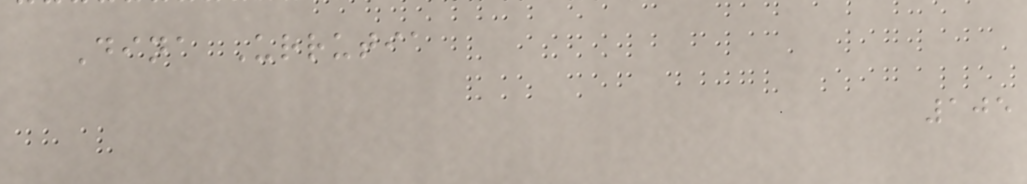Dina Urrutia
105
